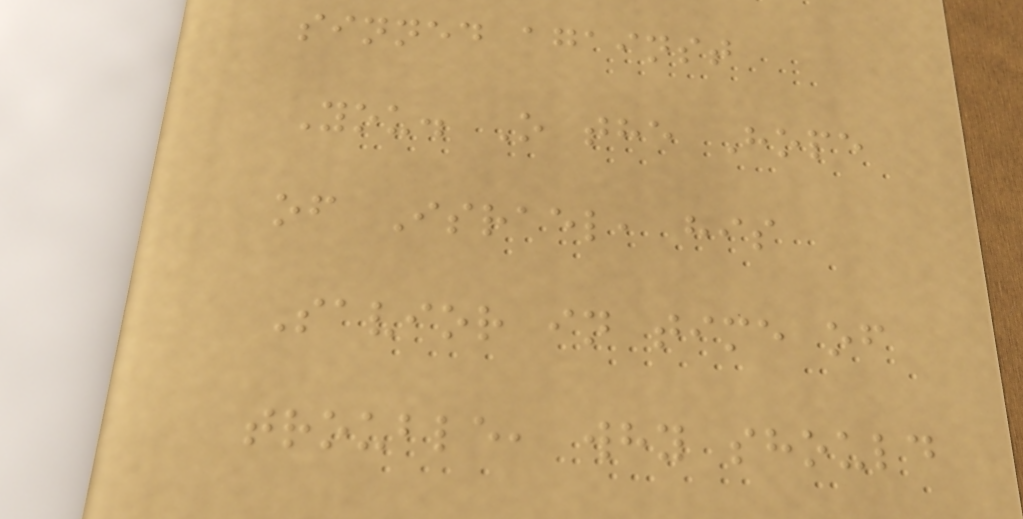sinned against
You. O the Hope
of Israel, his
Savior in time of
trouble, why should
